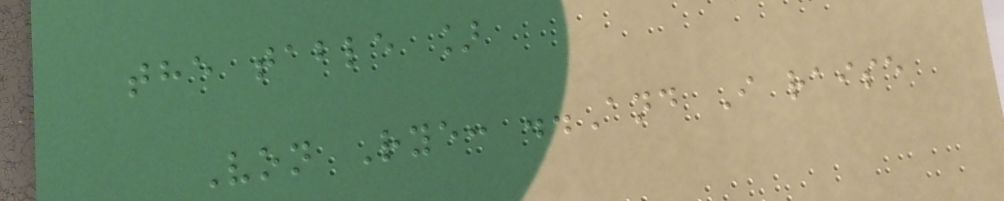the table ]
Von Rye: ..And I raise
